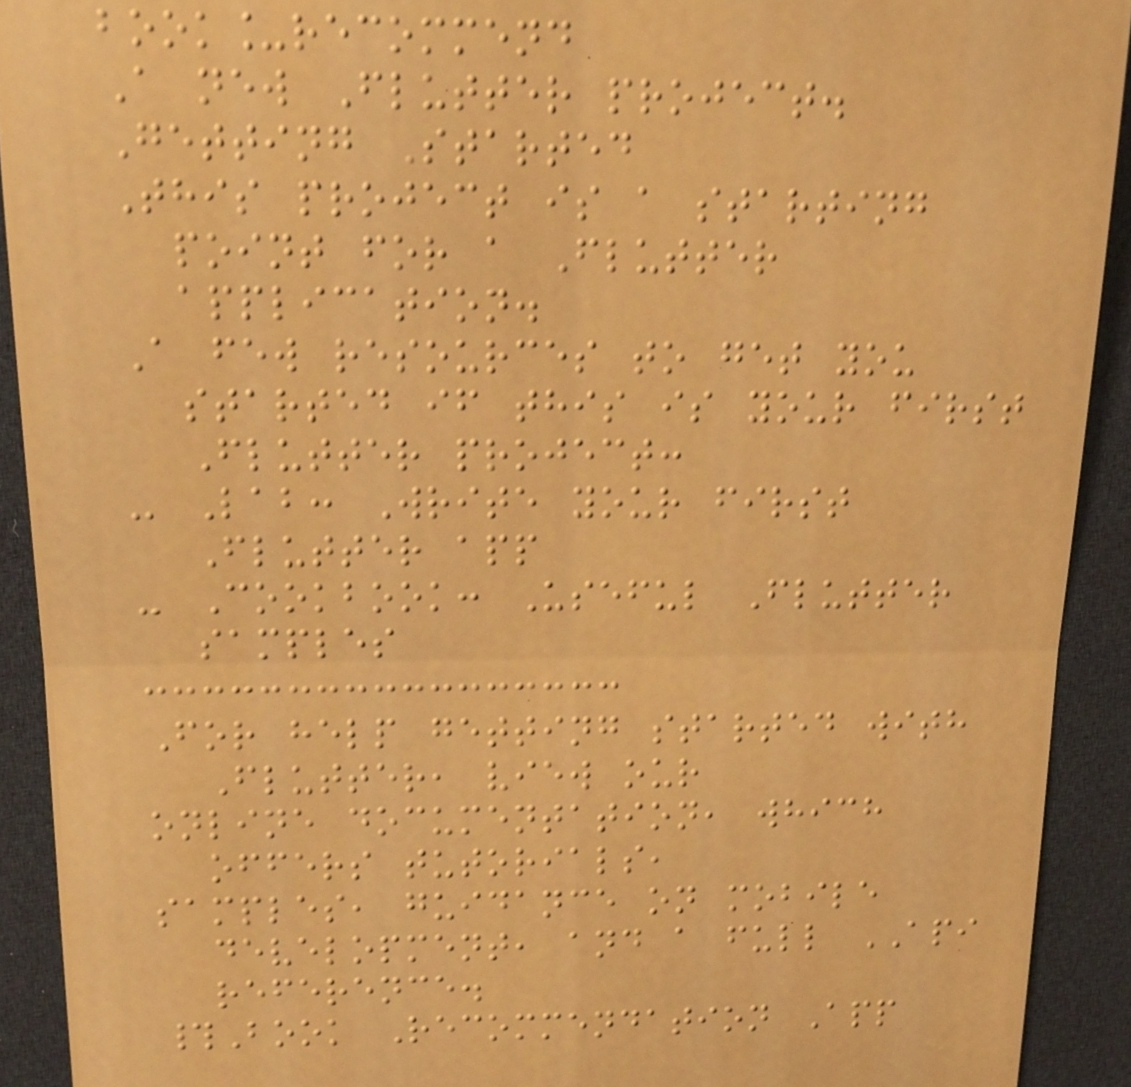book_recommend
A new Flutter project.
Getting Started
This project is a starting
point for a Flutter
application.
A few resources to get you
started if this is your first
Flutter project:
- Lab: Write your first
Flutter app
- Cookbook: Useful Flutter
samples
For help getting started with
Flutter, view our
online documentation, which
offers tutorials,
samples, guidance on mobile
development, and a full API
reference.
#Book Recommendation App
